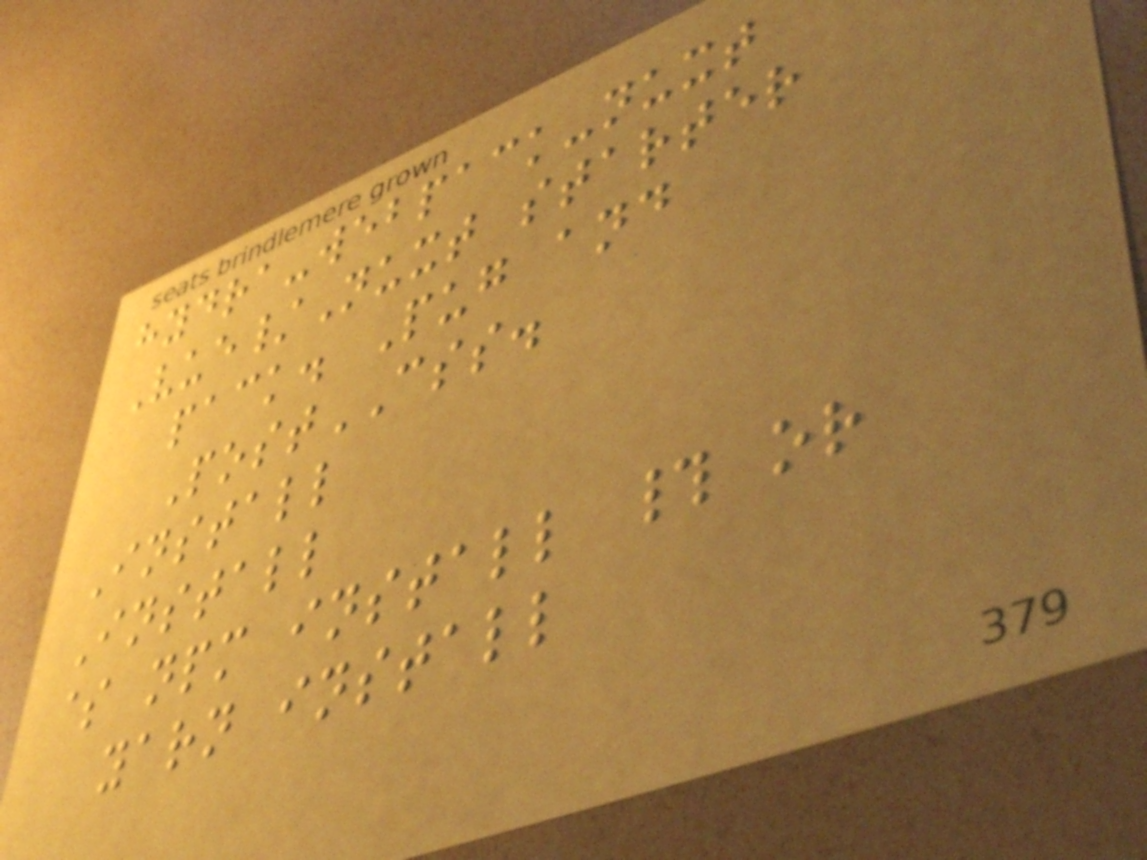hydra-webpack-nuxt
Vue/Nuxt starter
pack. Pug and
PostCSS.
Install
Install
$ npm install # or
yarn install
